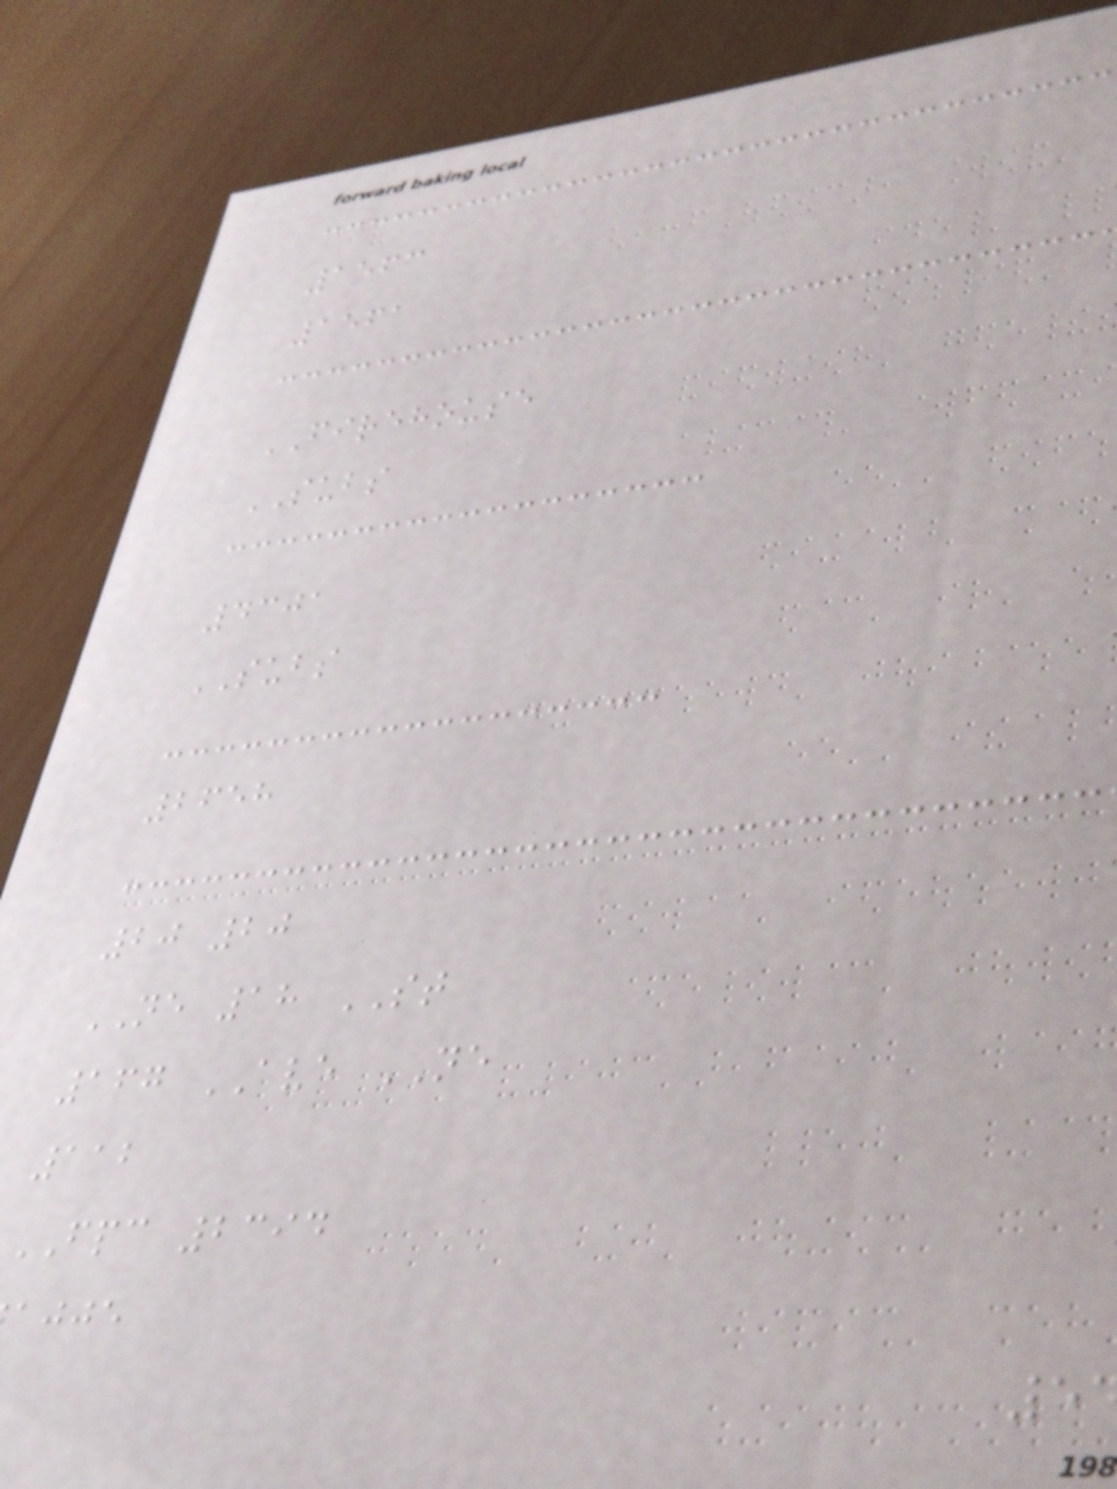1563
1561
FIREHOUSE
SUBS
4301
SUBS
2658
20 20
NE 18 ST
167 AVE NE
112
FPC 2394
ajje
